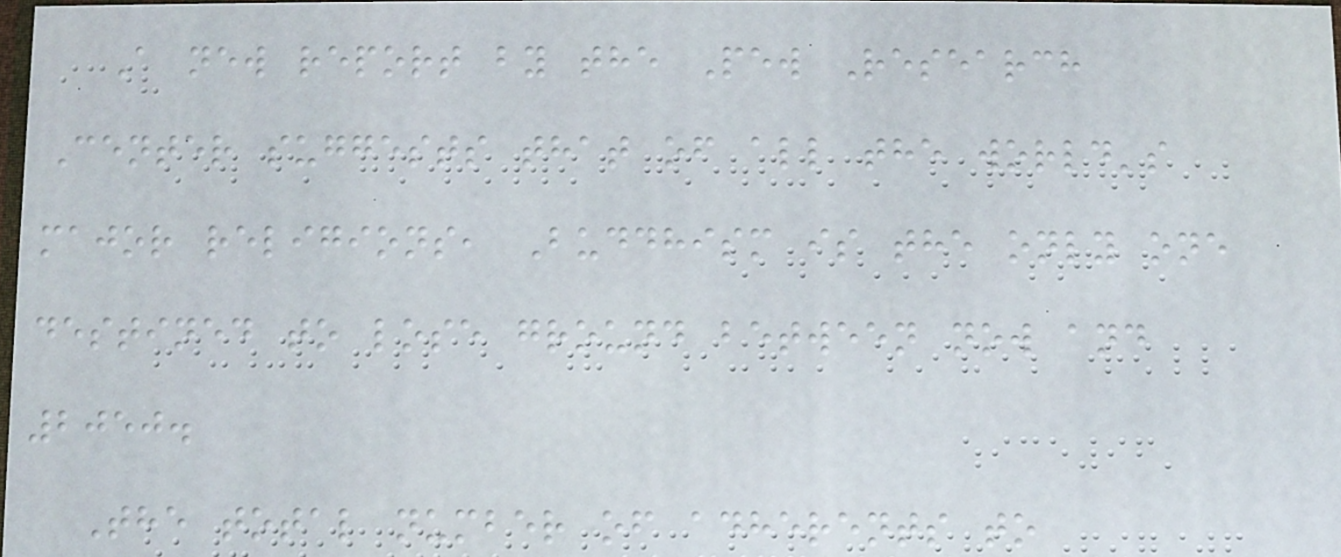A new report by the Pew Research
Center suggests that of all the world's
major religions, Buddhism is the only one
destined to lose ground between now and
2050.
The total number of adherents to
